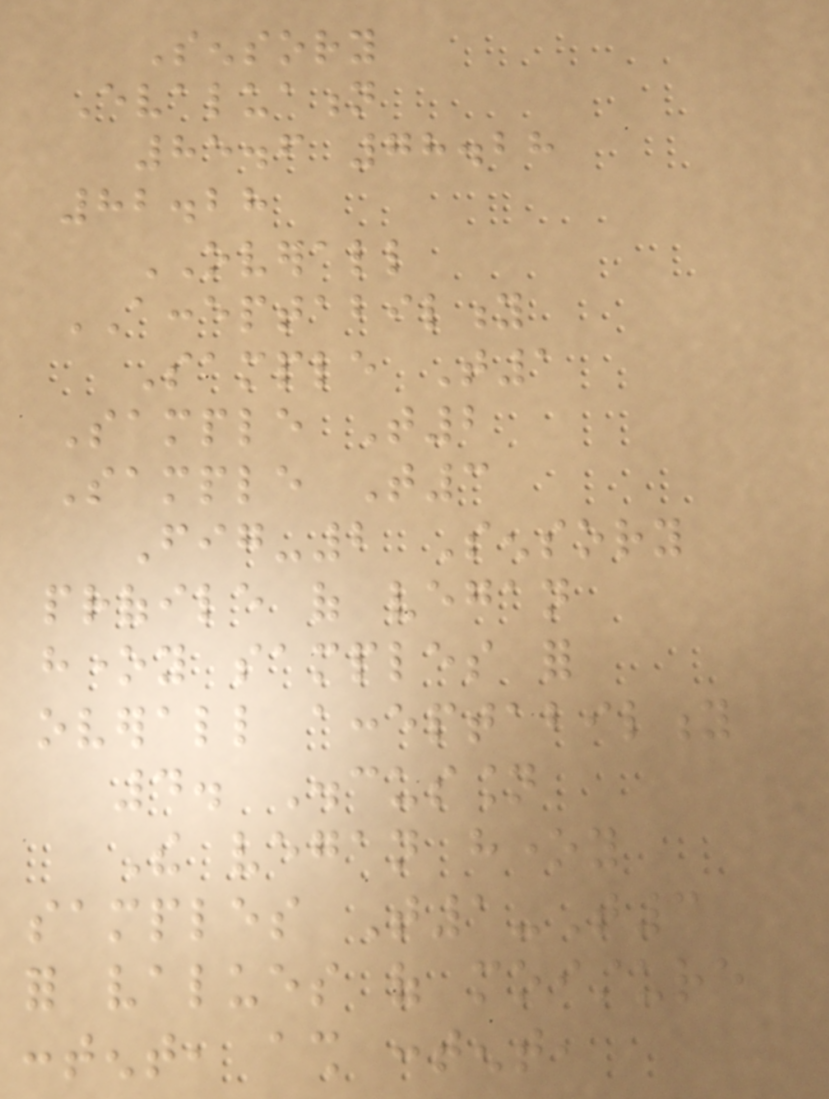Sensory
Evaluation
85.6 78.28
82.28
OVERALL
ACCEPTABILITY
Sample T1
Sample T2
Sample T3
Fig-2 Sensory
profile of vegan
honey samples for
overall acceptability
4. Discussion
The vegan honey
samples T1-T3
for values of moisture
content, ash content,
